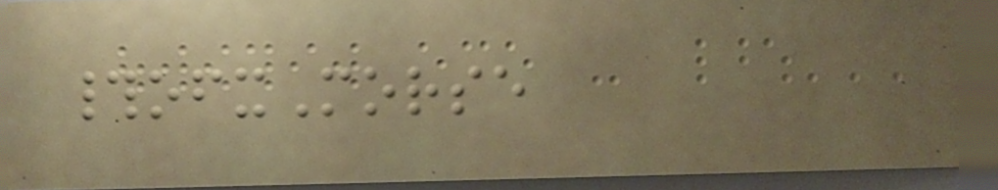#ofxMorse
